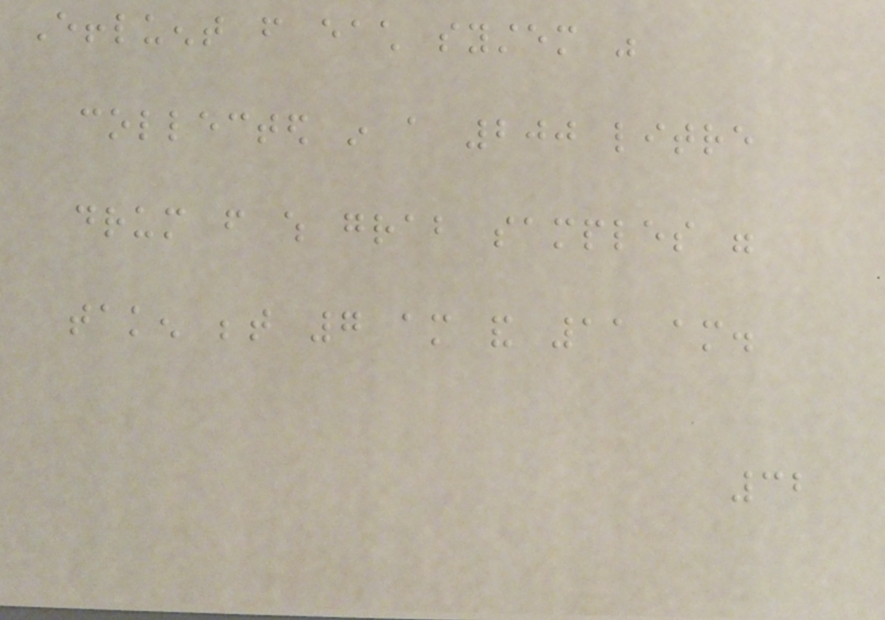Effluent from each system was
collected in a 200 litre
drum from which grab samples were
taken between 7 am and 11 am.
32
